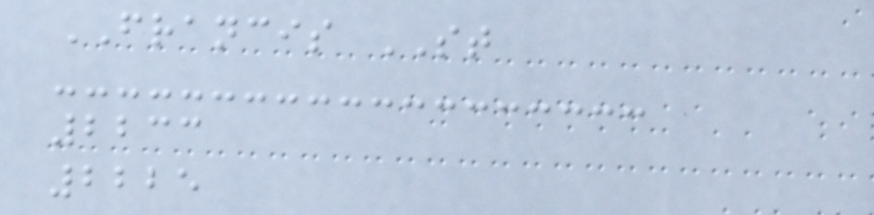FRANCIS ST
2233
2225
